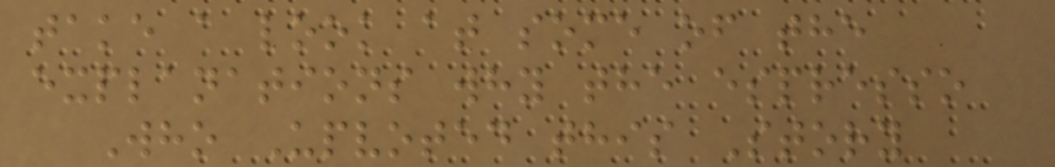take a look at some of the
explanations why the espresso
Who Upvoted this Story
